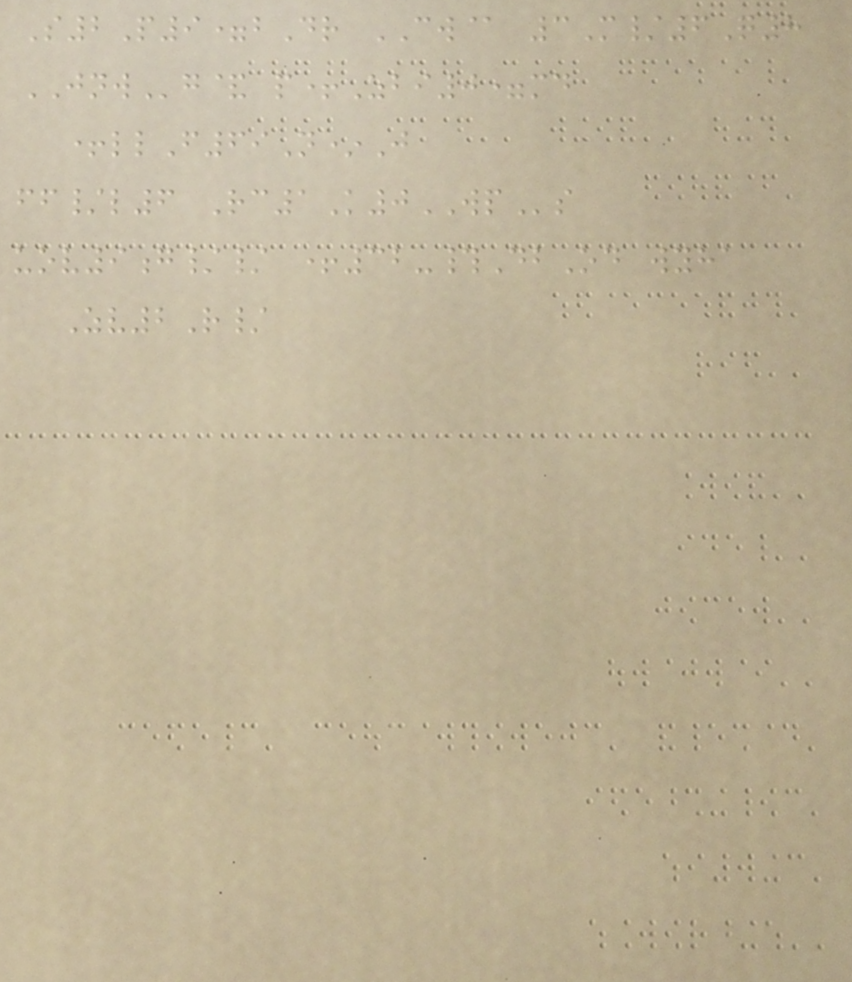S2P9=bDr CW@ 3M/6Q8
JNWg& p+Zbi0=md
+llF69N*J
ff/l6 Rc1K0WPs
uov9g// +32-#DbOd wyha
Zv2R/
